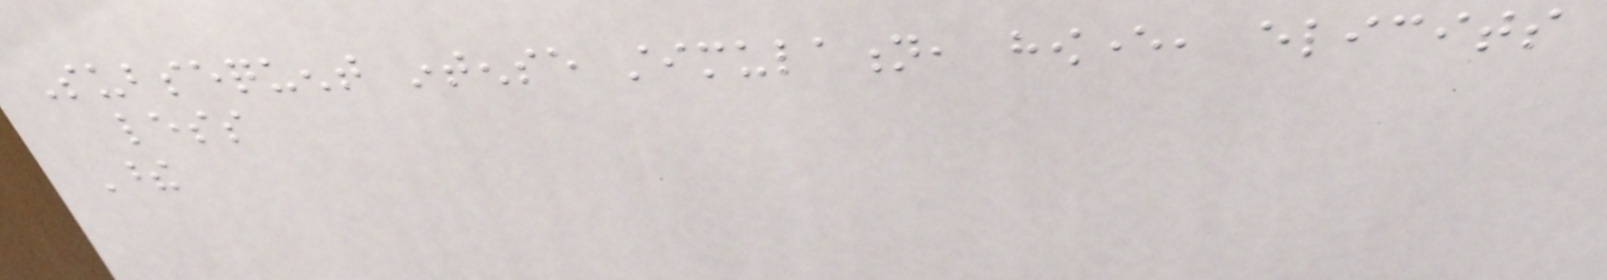Subsequent intense stimulation, however, elicits
less
These
